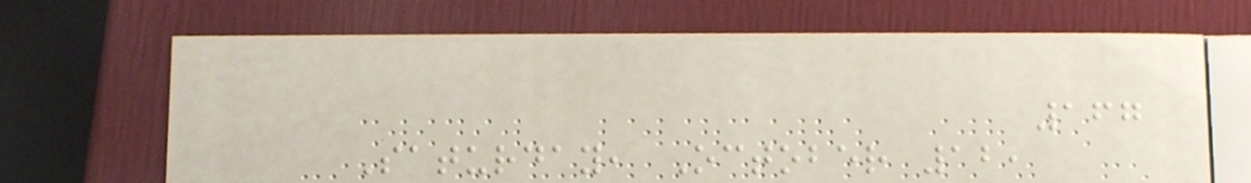167
Saturday, October 12,
